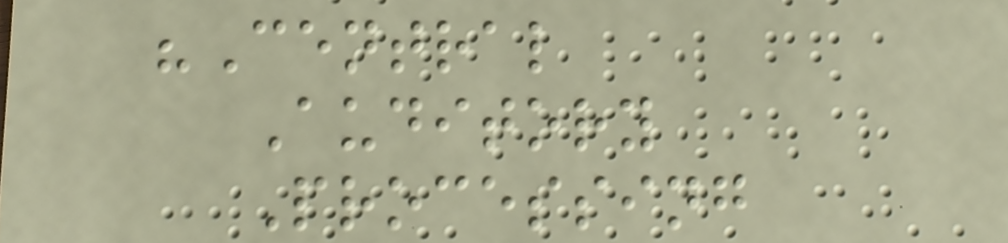"Central
Auditory
Processing
